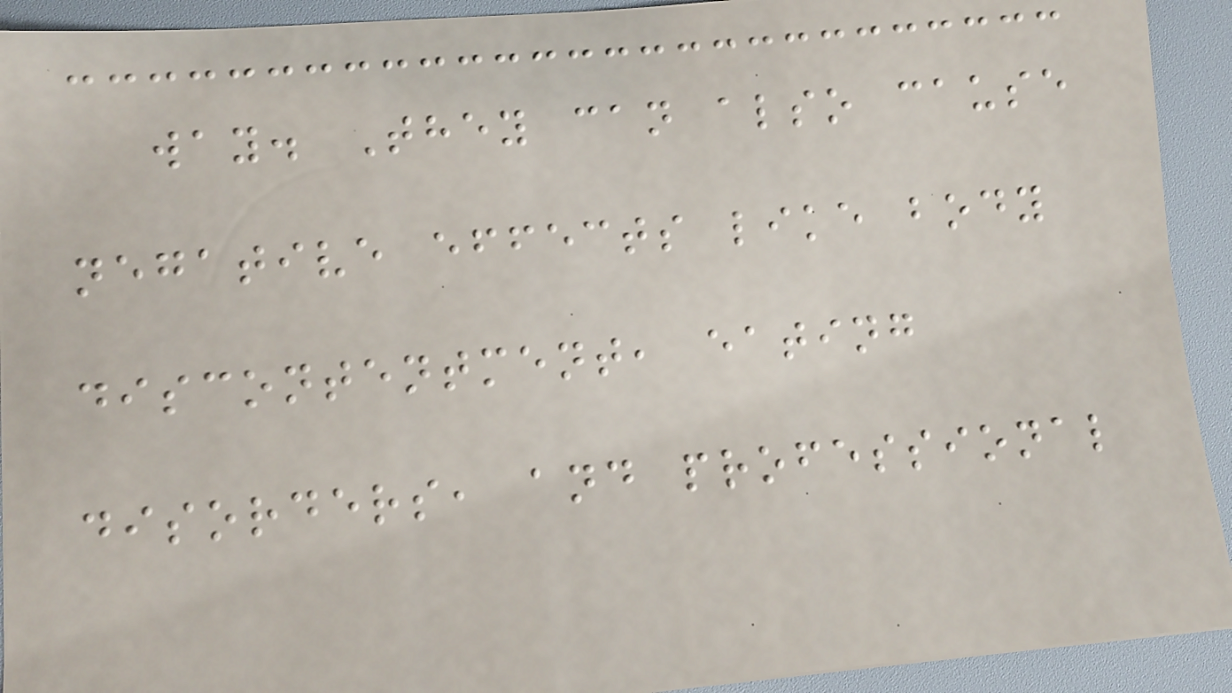way. They can also cause
negative effects like body
discontentment, eating
disorders, and professional
